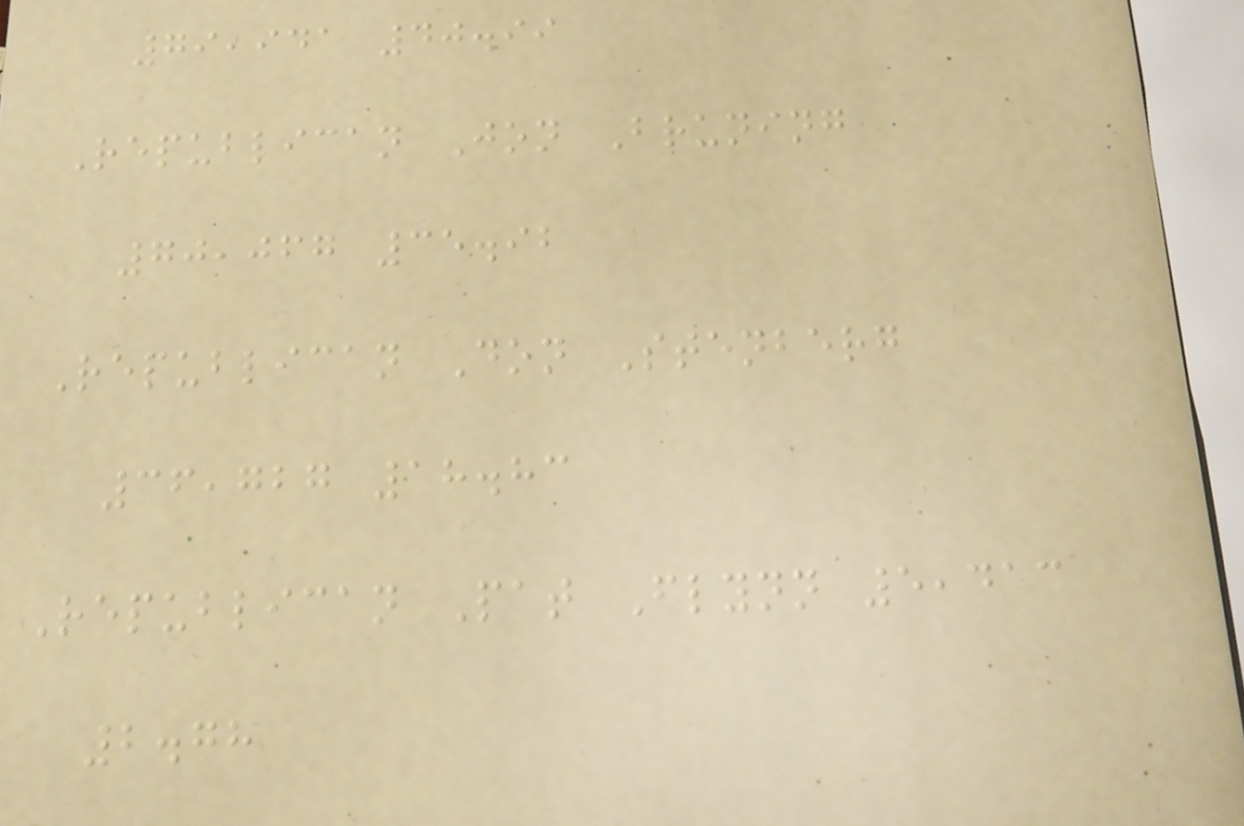79,941 40.99
Republican Jon Bruning
70,067 35.92
Republican Don Stenberg
36,727 18.83
Republican Pat Flynn 5,413
2.78
